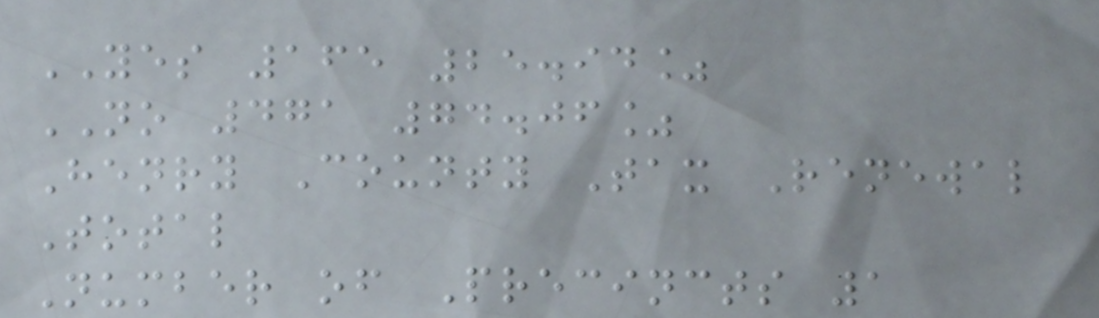YES 165 25.94%
NO 471 74.06%
Henry County Tax Renewal
Total
Number of Precincts 1
